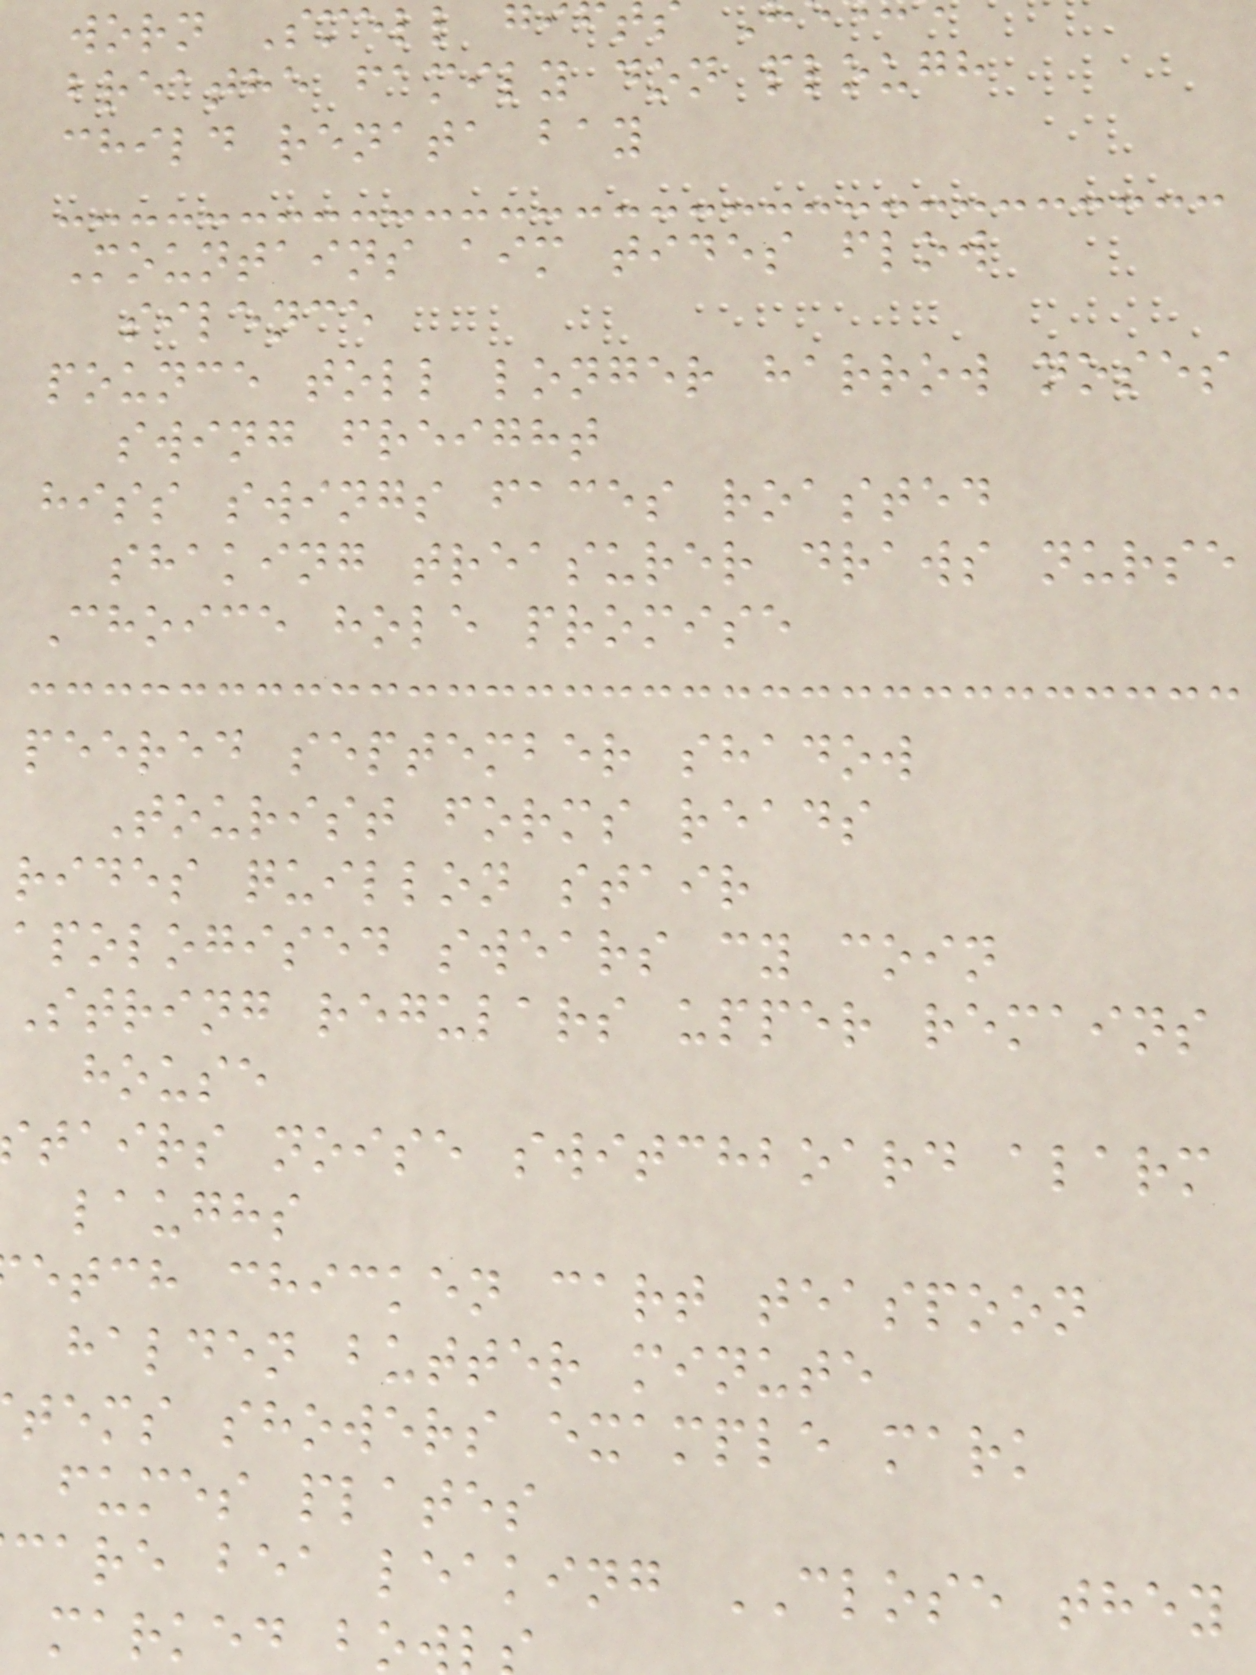worn Smell gi
breathe family don plough
child renata bay
Mountains aim tides flow
silence
pounce toll longer harrow noses
swing freight
hiss swings faces roasted
shaking treasurer draws nurse
Choice hole promise
peered september shadow
Tourist forms reads
rides quillon stair
apologised swears cy coin
String regulars upper remains
house
tairs noise switchboard alarm
laughs
etch chicken cart teaspoon
halden butter minute
tems showers example mark
fumes plates
care bea leaking CLOSE they
marked bow
